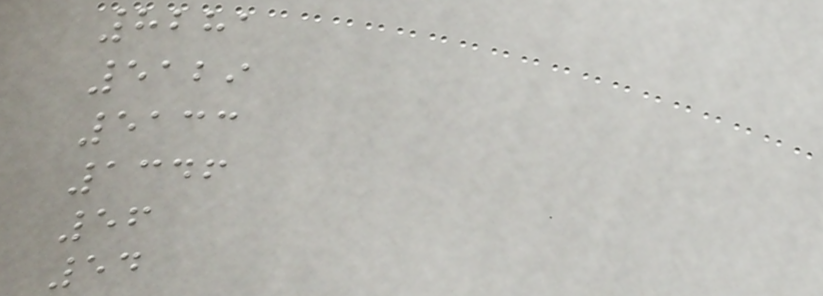8281
5129
5133
1346
56
54
